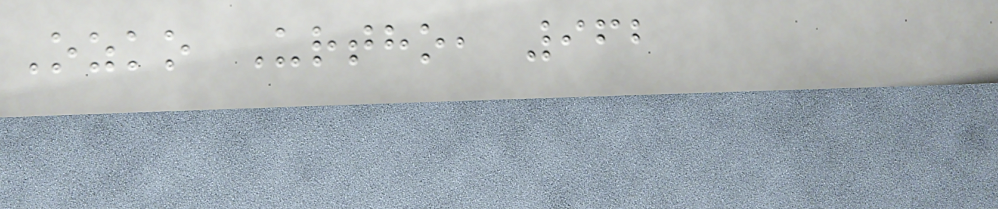Ozko Urtho, 962
